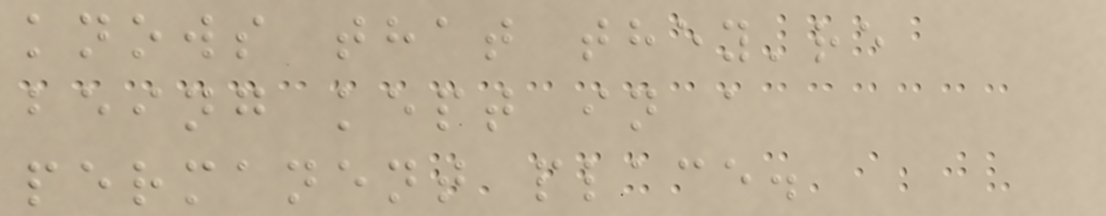knows that they're
being kept in a
permanent place.
